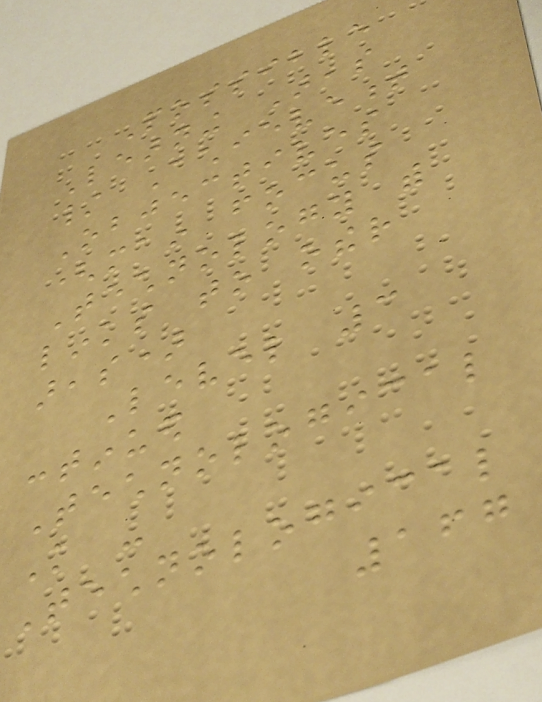Possible
Learning Areas
/ Achievement
Objectives
(main focus
Technology with
links to other
areas)
Level 3
continued
Technological
Knowledge -
Technological
167
